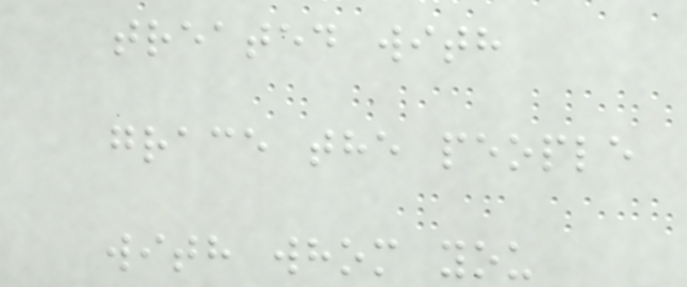treated with
grace the people
with whom you
